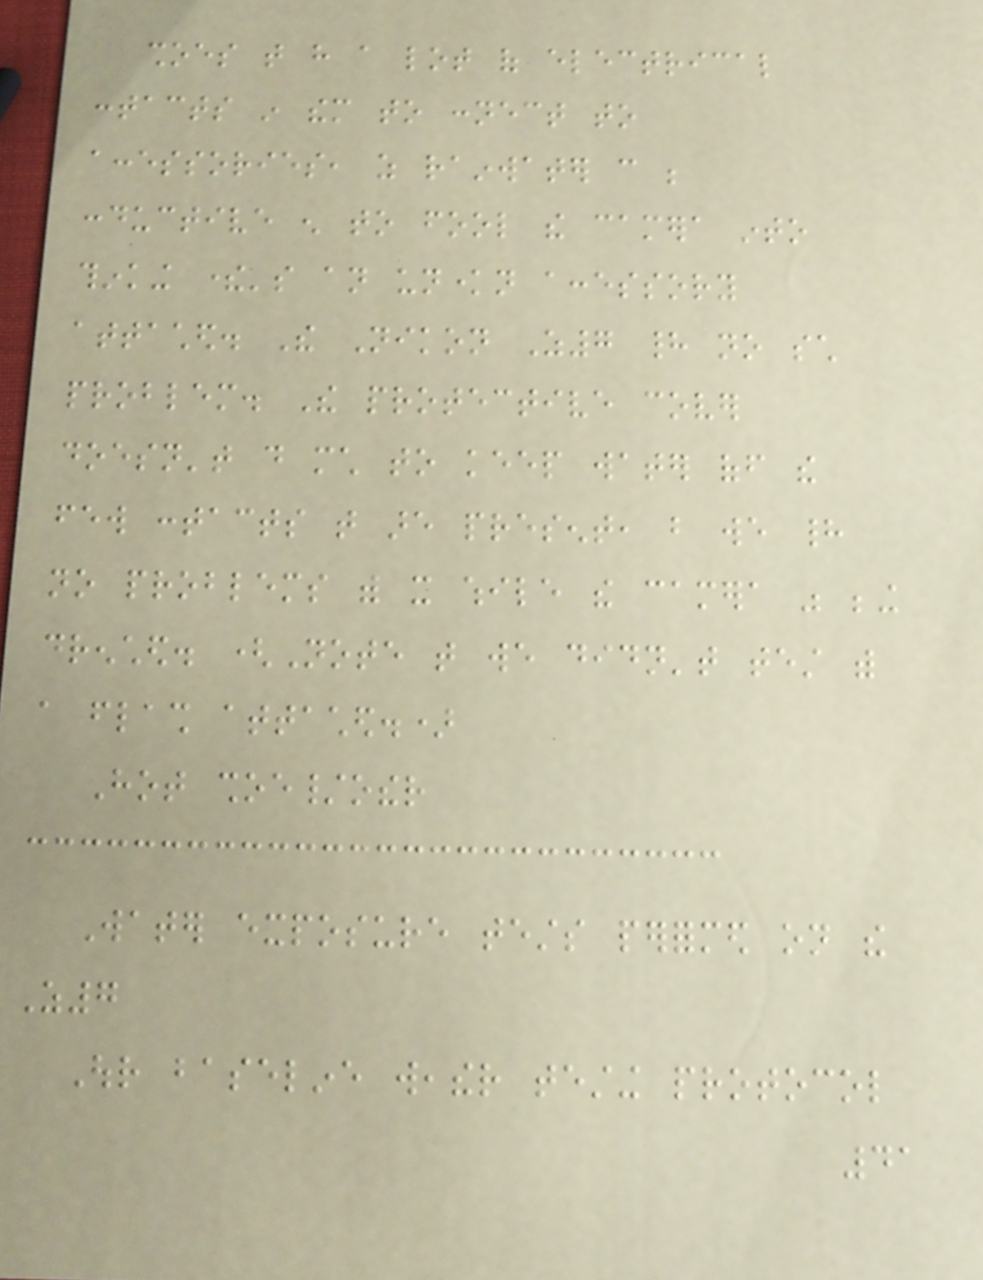shoes that have a lot of electrical
contacts in them to connect to
accessories, as rainwater can be
conductive enough to fool the camera into
thinking there's an unknown accessory
attached. The Nikon Z7 had no such
problem. The protective cover
doesn't do much to keep water off the
few contacts that are present, but we had
no problems with it while the camera was being
drenched. (Note that we didn't test with
a flash attached.)
Hot shoe/other
Water exposure tests performed on the
Z7
Our baseline weather testing protocol
41
